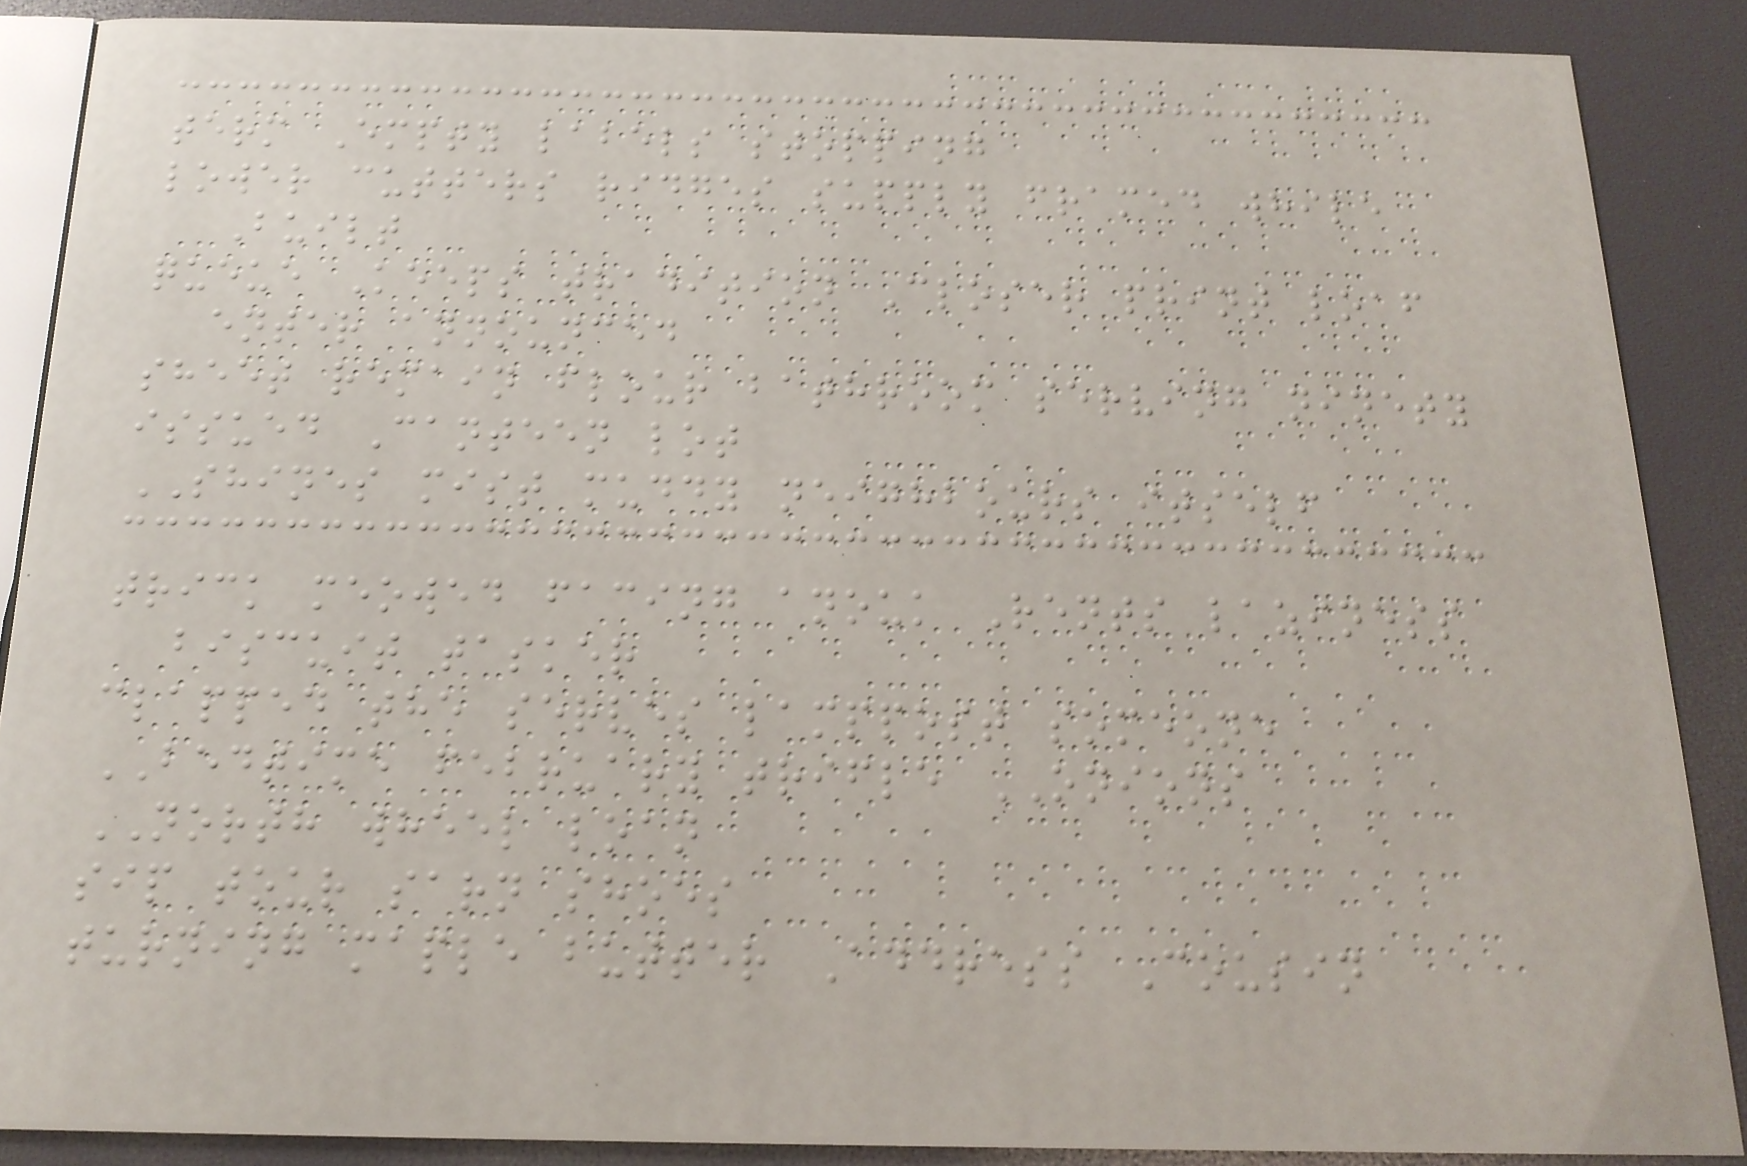term Empty labels stopping
lower cutters ridges supply framed while
Built
queue Keeps tradition Closer print loaf
enter announced
sheet remain flour bathroom serving ninety
issued Canteen lot
SHINES mist muddy neighbours itself
trick meowed facing anouk Rents laziness
biscuit tasker
clapped the serves lamppost someone
BEDTIME february trifle ONIONS
NORTH wheel loan
sip tour sarn shoes
turning maple butter Address Cousin
